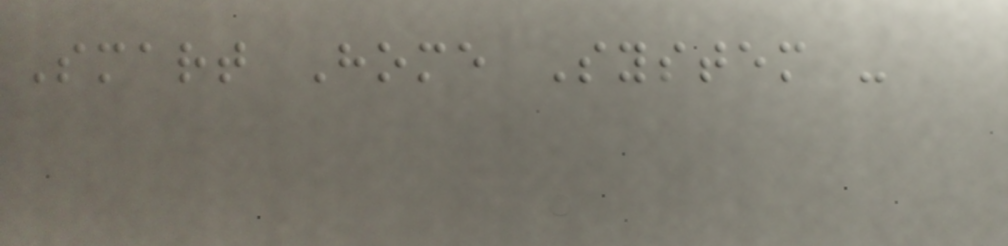Smart Home System -
